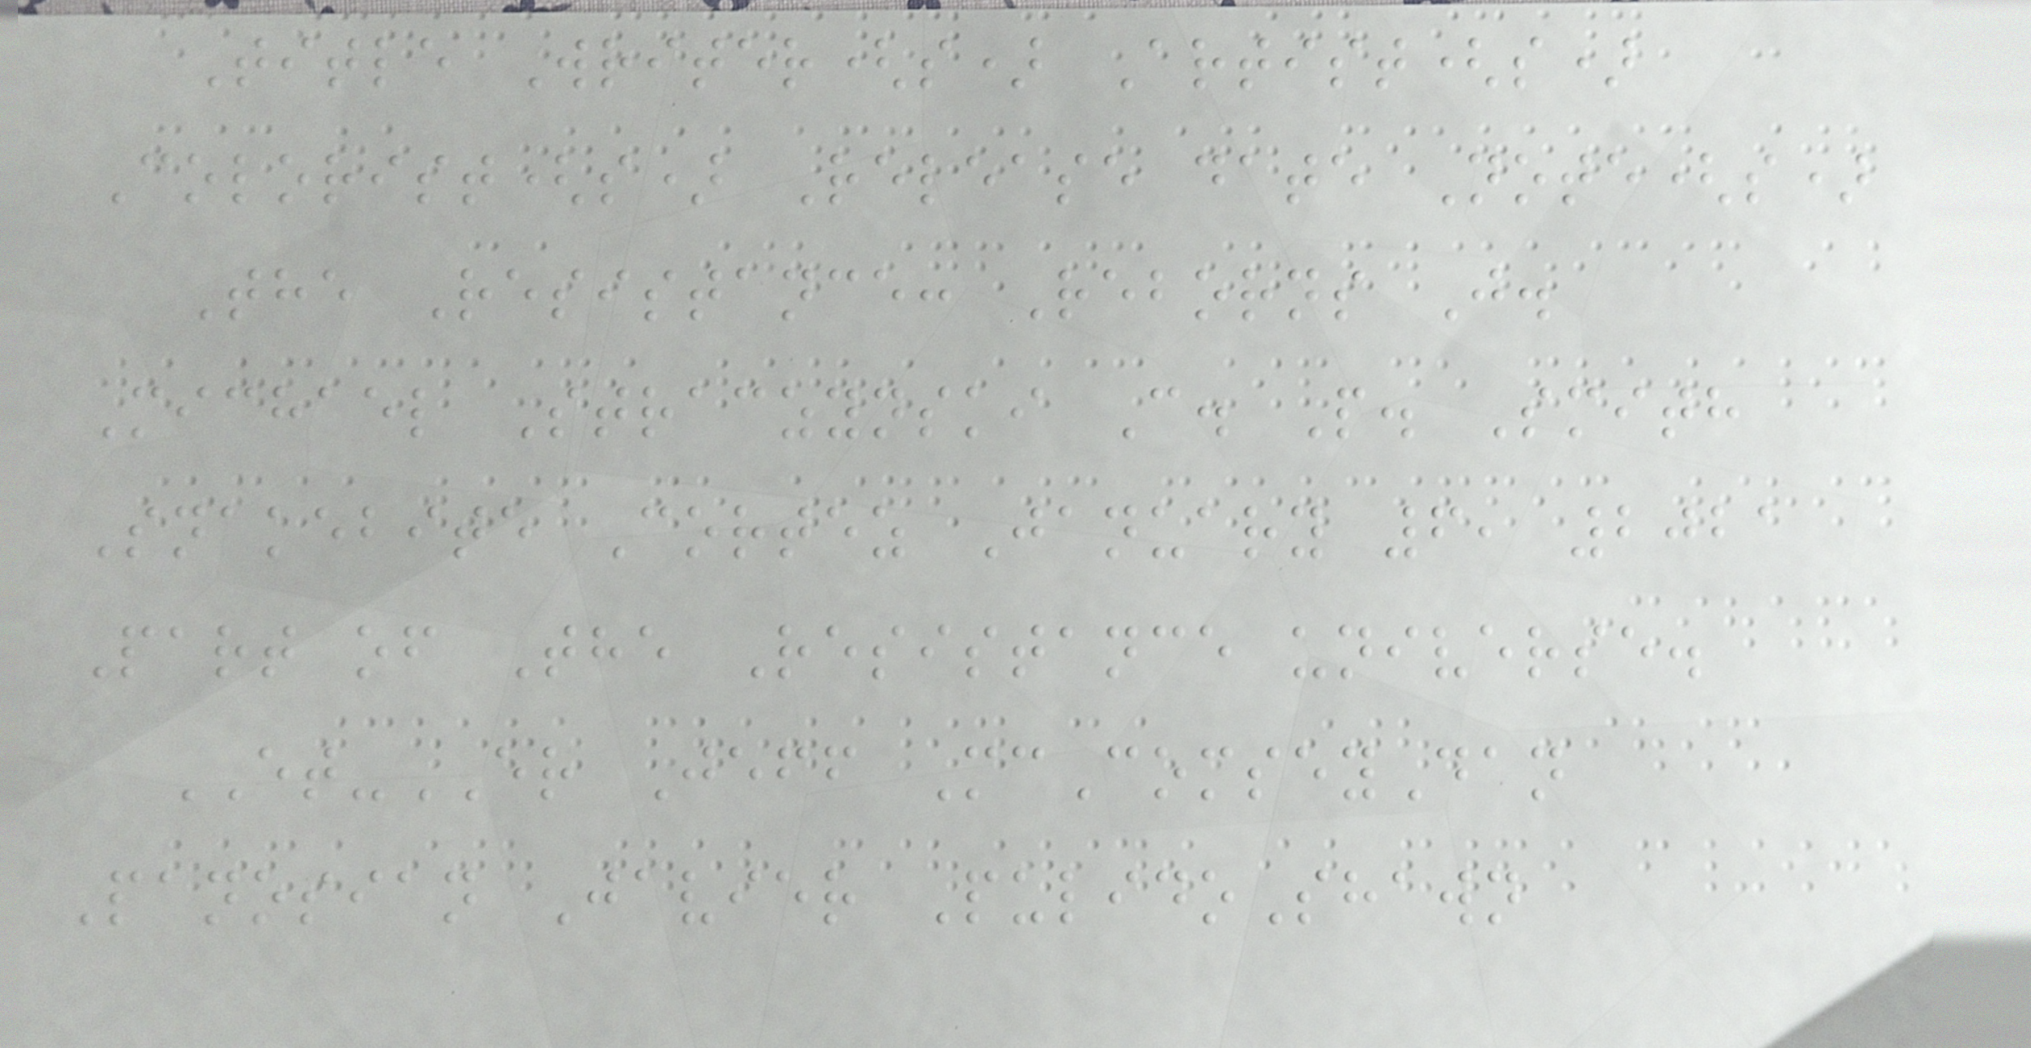Title Writer(s) Artist(s)
Colorist(s) Release date Note(s)
The Resistance: Reborns J.
Michael Straczynski C. P. Smith
Snakebite Cortez January 6, 2021
Part of The Resistance universe.
ET-ER Jeff McComseyDan
Panosian Javier PulidoShawn
